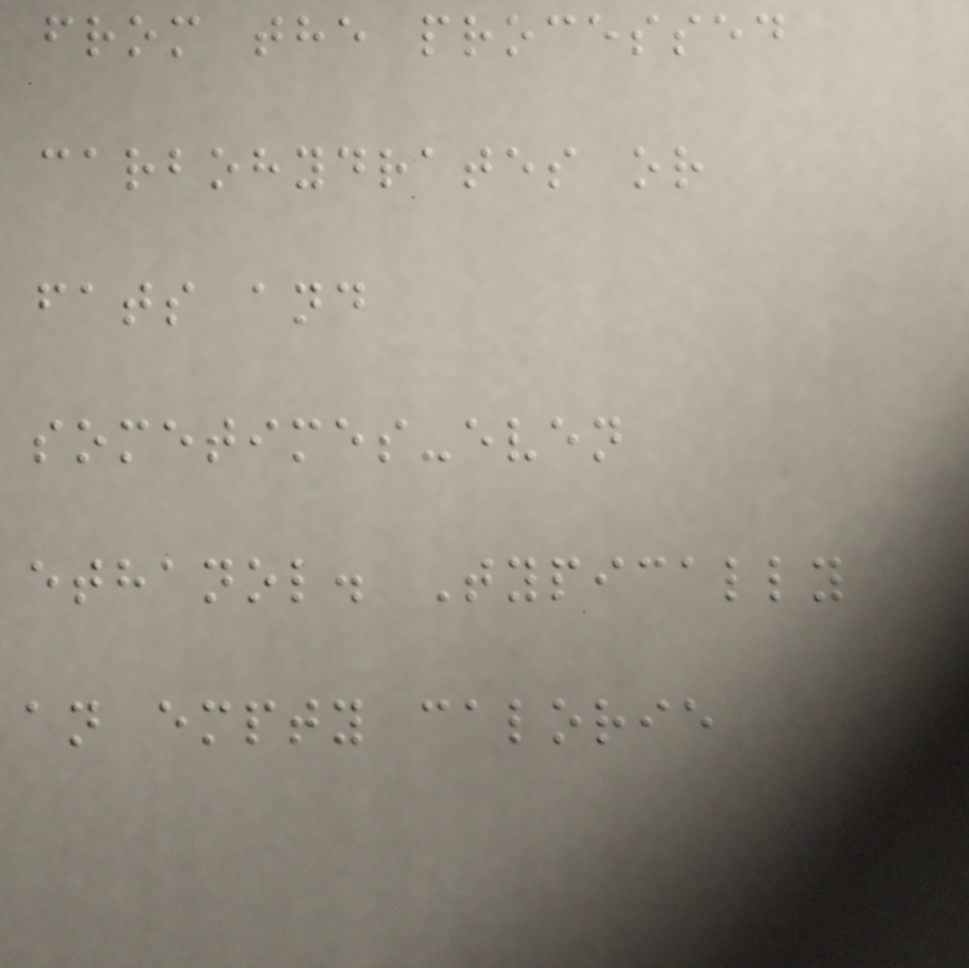from the processed
carbohydrates or
fats and
sometimes-even
ethanol. Typically
an empty calorie
